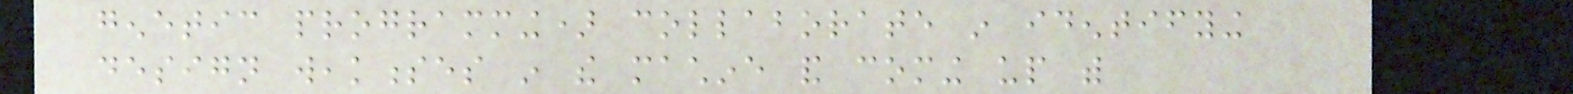genetic programming) collaborate in identifying
design weaknesses in the machine and coming up with
